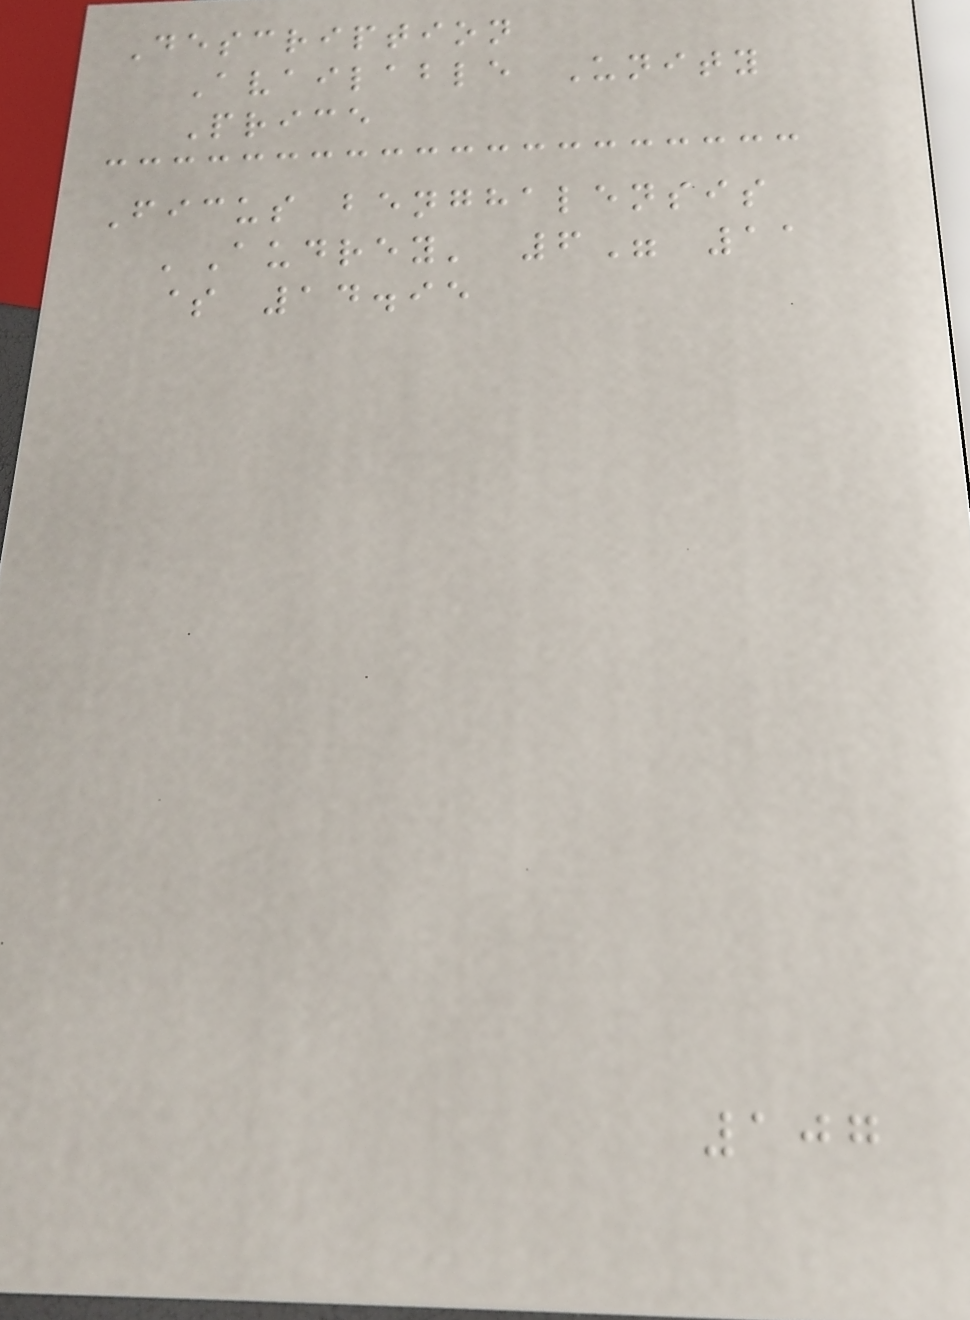Description
Available Unity
Price
Ficus benghalensis
'Audrey' 6" 11
$ 14.95
107
